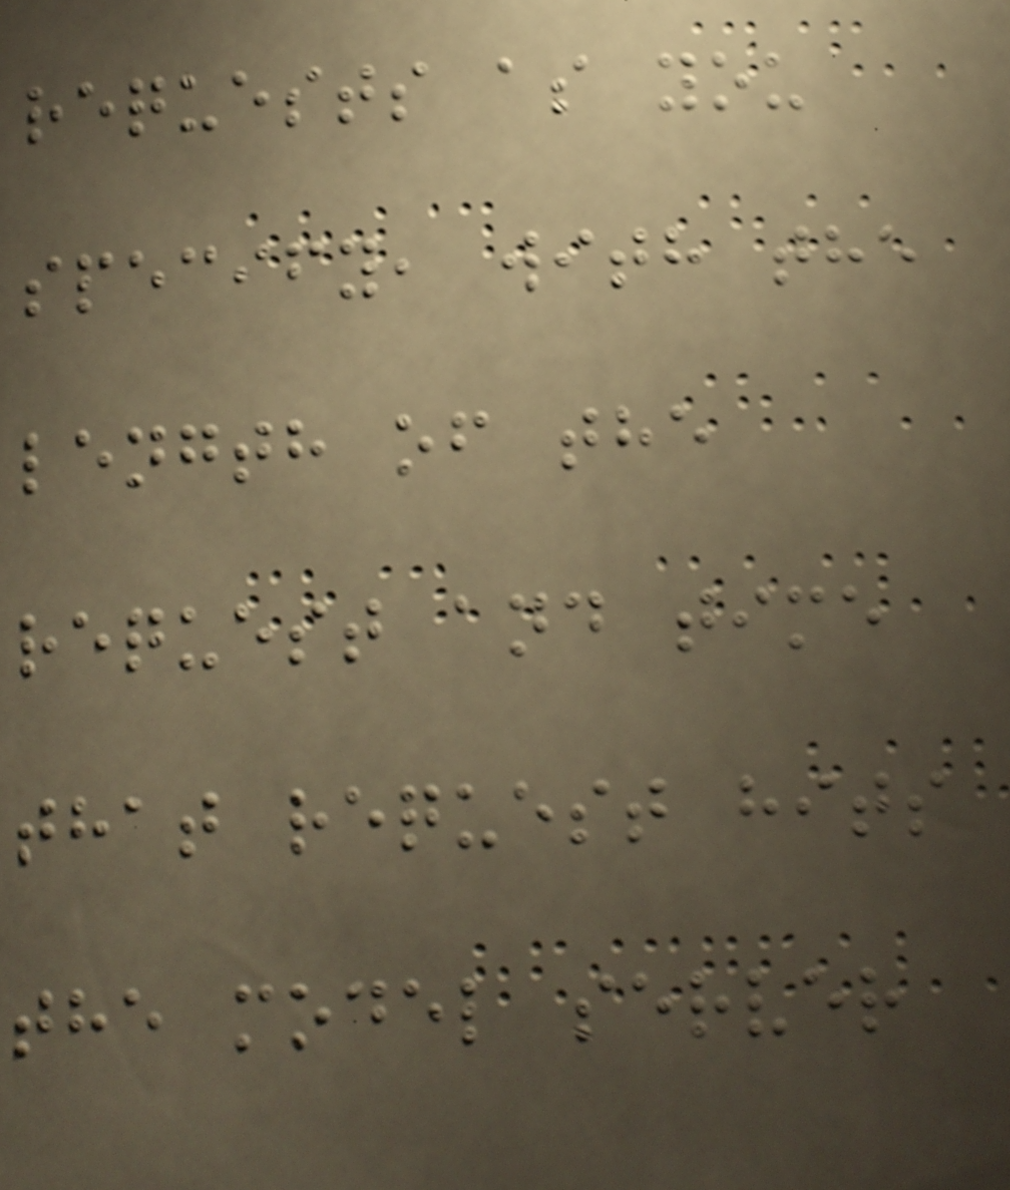requests as you
specify, with the
length of the
request and time
that request hits
the model server
